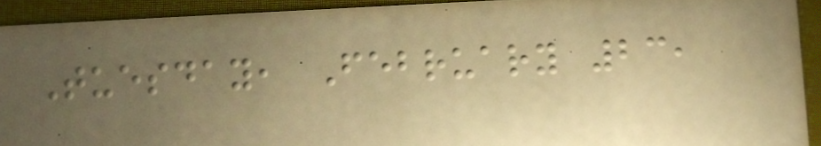Tuesday, February 23,
